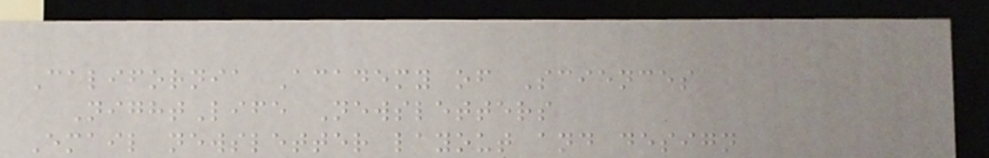California Academy of Sciences
NightLife Newsletters
Email newsletter layout and design
